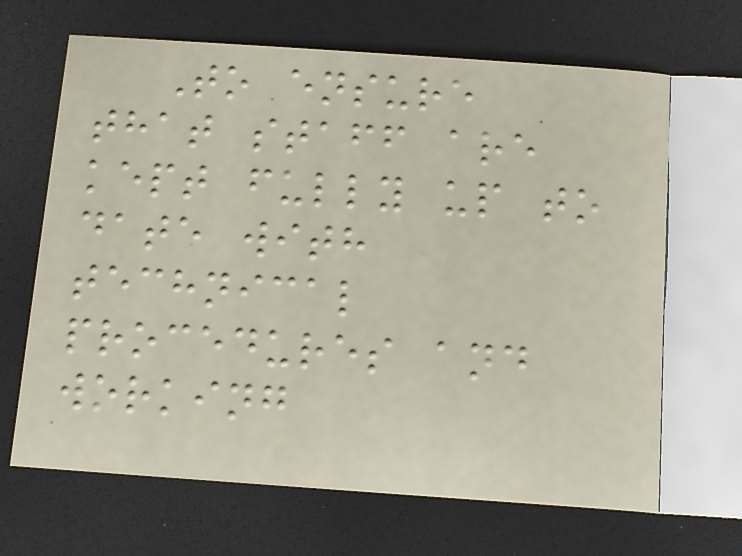To ensure
that staff are
kept fully up to
date with
technical
procedures and
working
